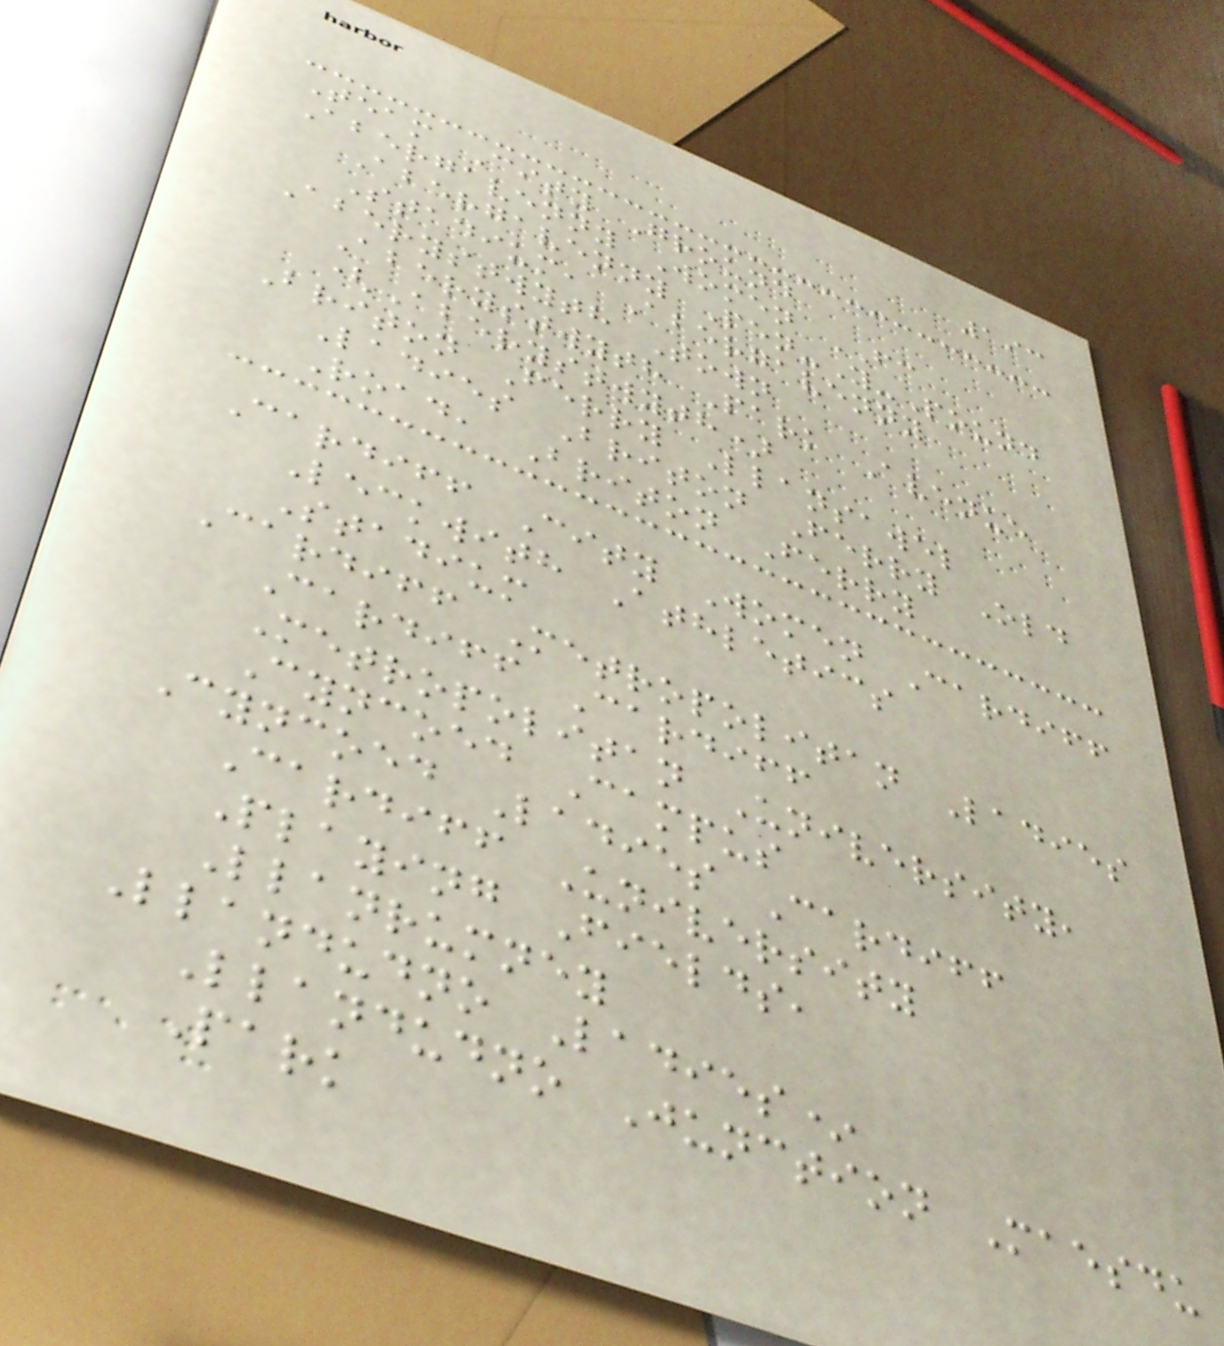193
Team City Ground
Abergavenny Women FC
Abergavenny Pen-Y-Pound
Stadium, Abergavenny
Aberystwyth Town
Aberystwyth Park Avenue
(Aberystwyth)
Briton Ferry Llansawel
Ladies Briton Ferry Old
Road, Briton Ferry
Cardiff City Women Cardiff
Leckwith Athletics
Stadium
Cardiff Metropolitan Ladies
Cardiff Cardiff
Metropolitan University,
Cyncoed Campus
Cyncoed Ladies Cardiff
Cardiff University
Playing Fields,
Llanrumney
Llandudno Ladies*
Llandudno Junction Maesdu
Park
